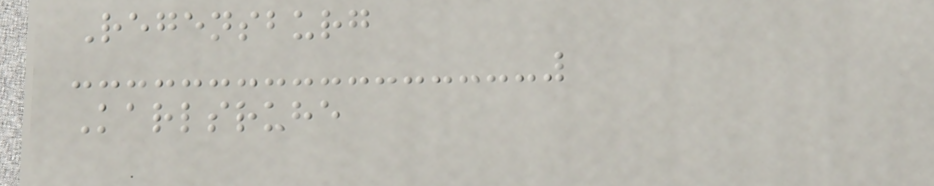Regensburg
Karlsruhe
